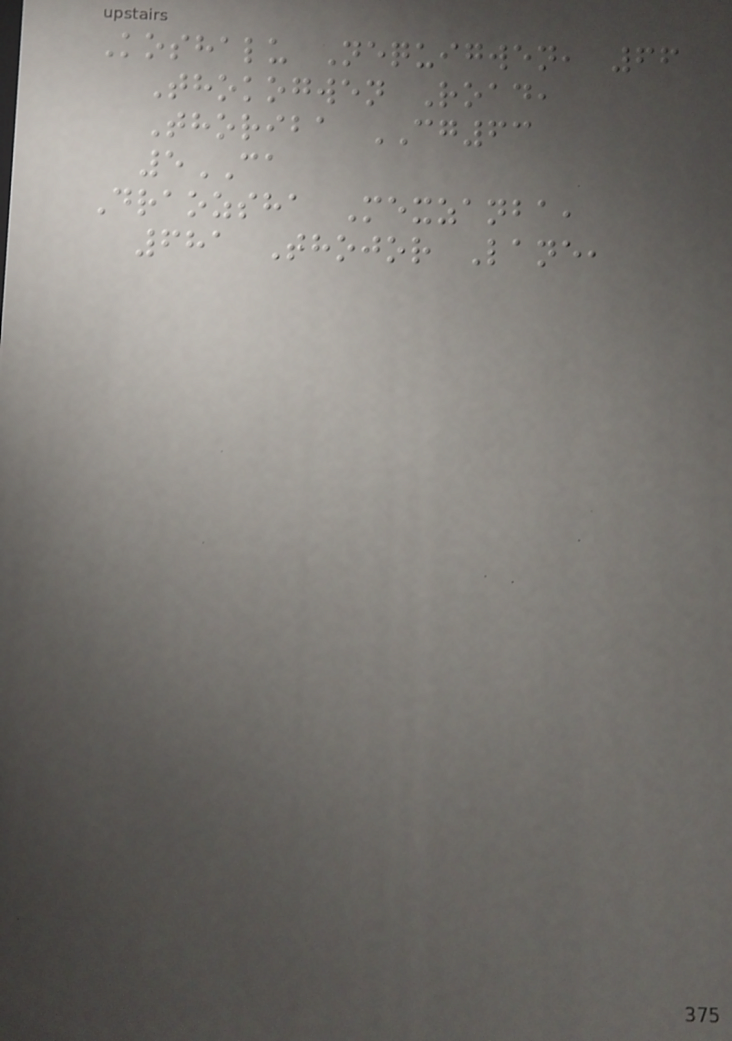Koshalu Nequigwen, 66
Thokogwen Road,
Thoriba CG63
5CA
Draozsha Mexzanba,
681 Thojor Lane,
